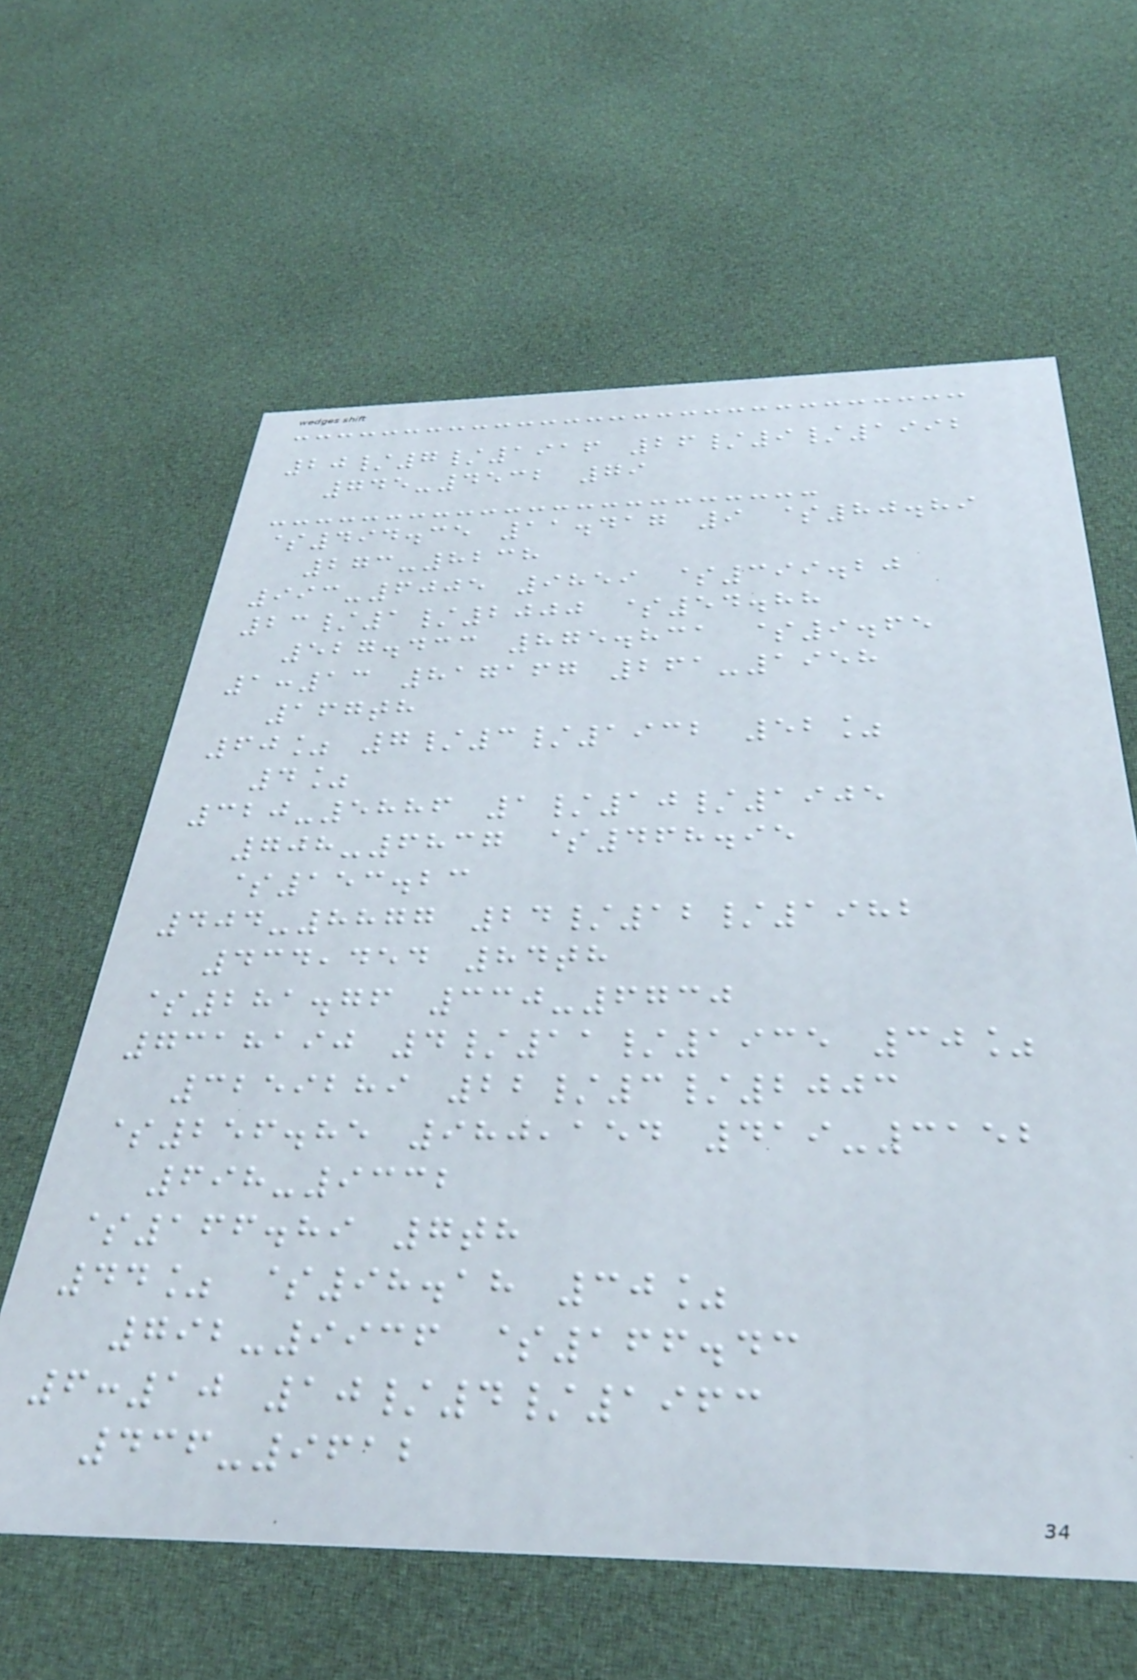20/7/1916 26/9/1992
745-4532 79
$494.35 11.417 9 $80.89
273-8238
993-6005 9859 $399.20
23/1/2000 $54.88
527.433 875.831 $9.65
1:13 817167 261-1958
167th
60% 7/3/1932 52%
4%
320-5886 1/10/1905
708-6837 $468.95
$153.23
404-8877 24/12/1982
434,454 84th
$281.76 330-6730
7318190 4/11/1935 30%
3259289 22/3/2003
$256.85 980,154 419-3152
698-9332
$166.89 7th
44% $98.18 30%
792-9936 $166.43
6:10 10/4/1963
436-9612
